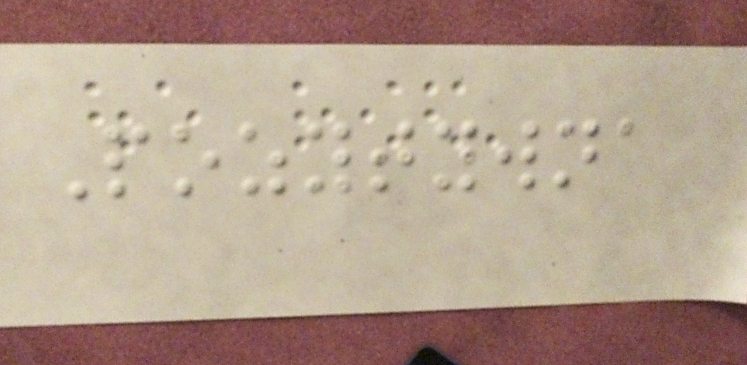Pozytywna
